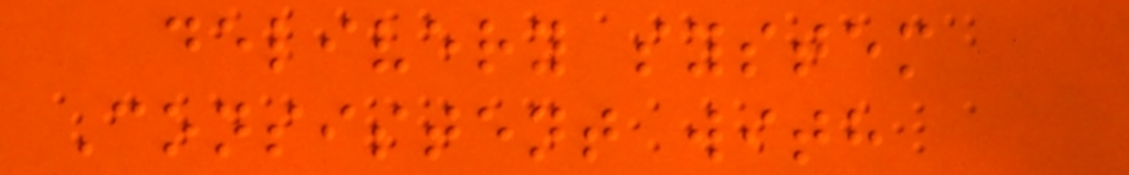delivery system
Consistent with
